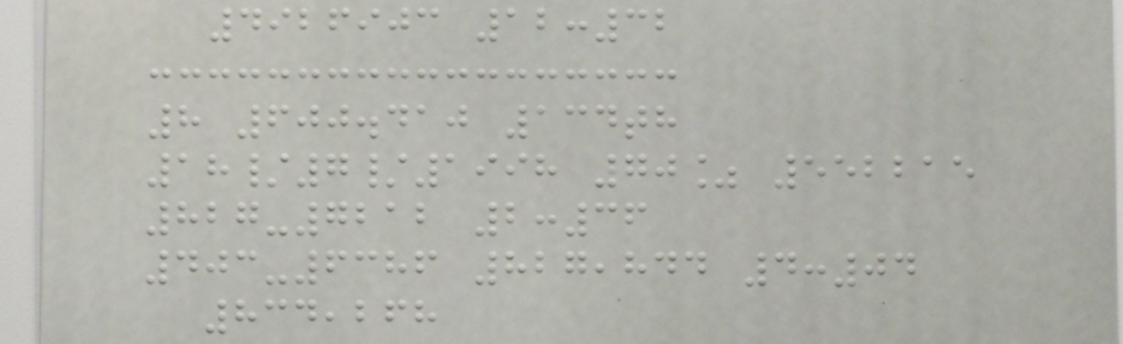4926903 12:32
8 600.410 134th
18/7/1998 70% 552215
827-7212 2:36
403-6386 827,844 4:04
834,268
